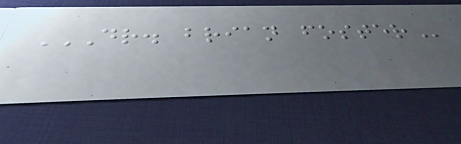DR. BRIAN FOSTER
